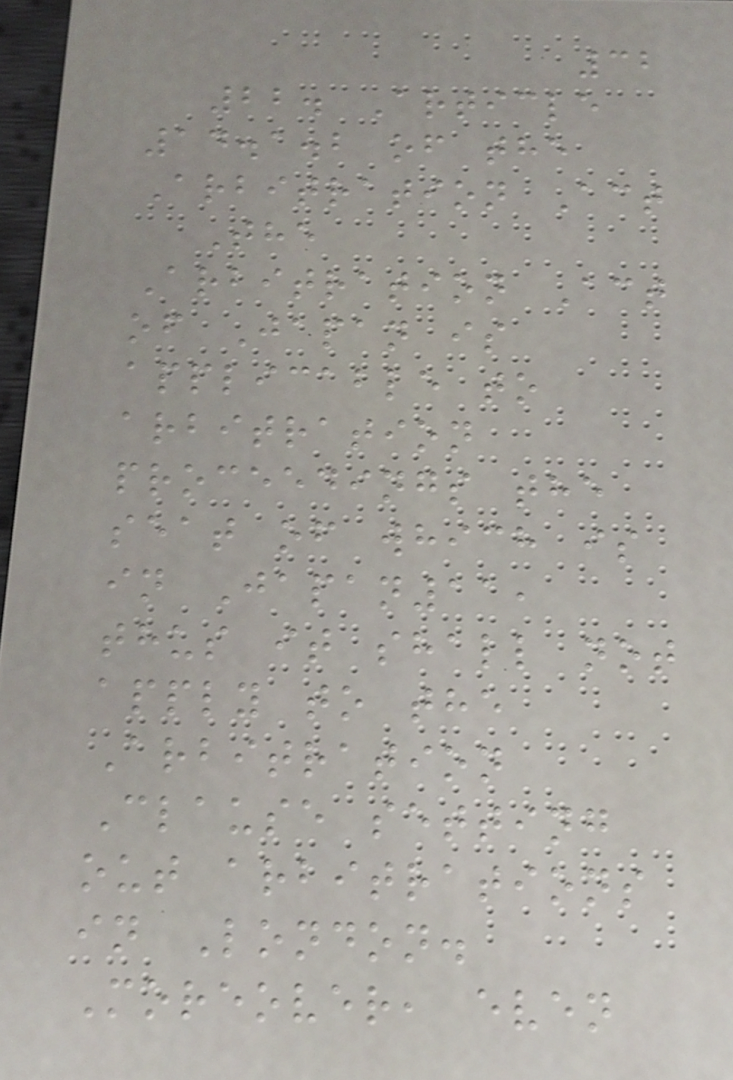32
22. Article
14.1.2 of the
Arbitration Act
The
Arbitration Act
of Japan is
applicable to
arbitration
proceedings the
seat of which is
in Japan11,
thus it shall not
apply to the
Arbitration
Clause setting
out arbitrations
in London.
Moreover, even
